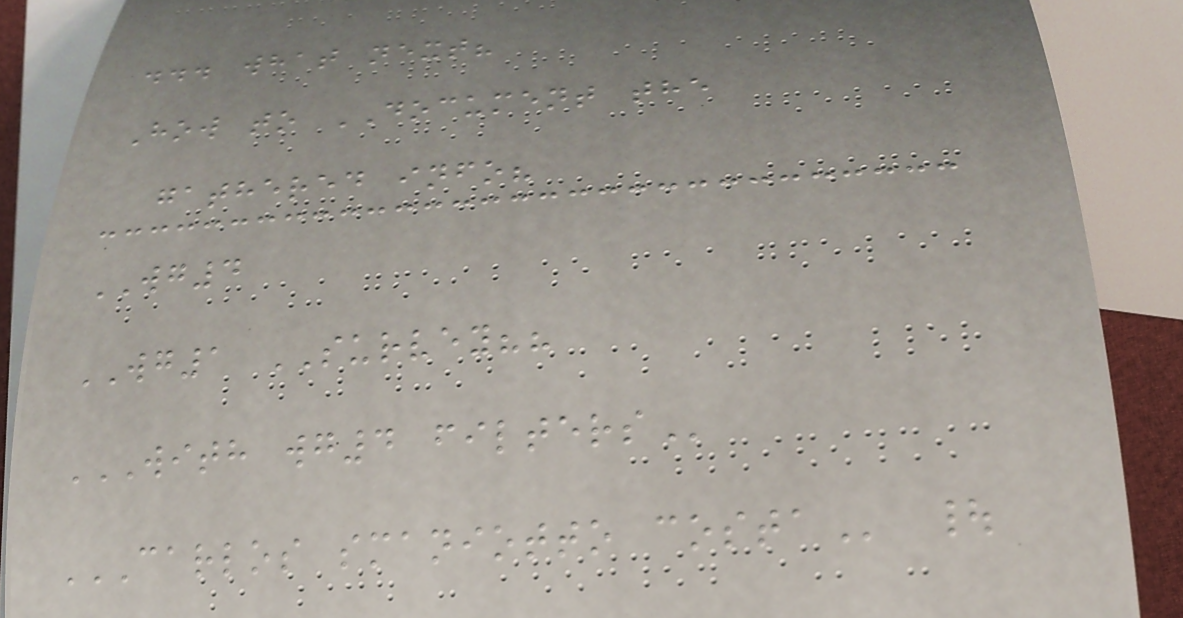... what next?
How to DOCUMENT the
gathered info?
WG4
WG1 SURVEY??
WITH WG4 FILTERS
CARLOS SMANIOTTO COSTA |
